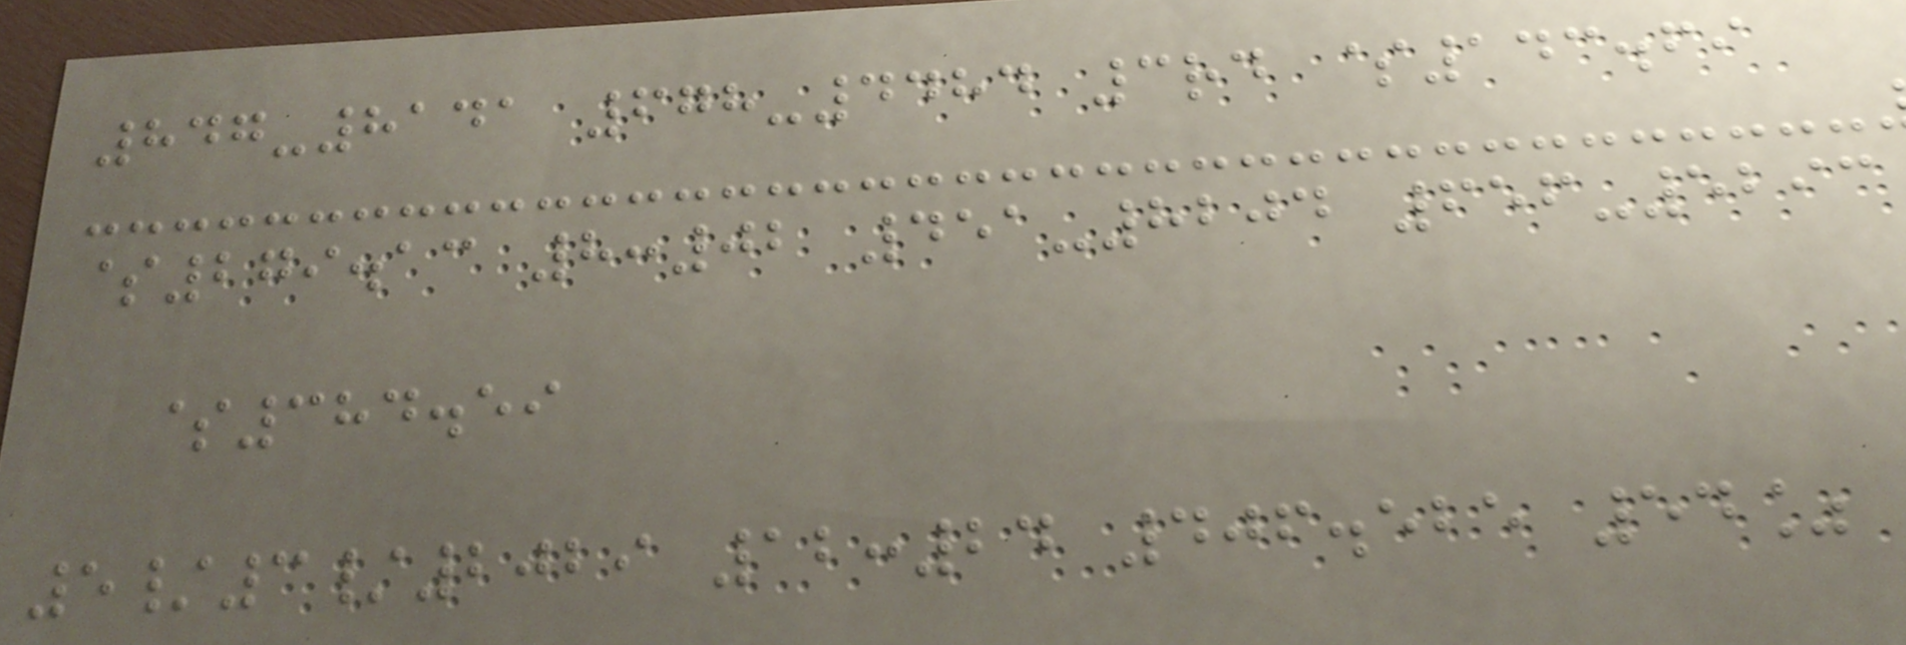847-8141 678-4484 3rd $143.69
$279.13 8:02 451-8204 656-5293
$384.59
5/3/2029 12:24 406.525 54%
